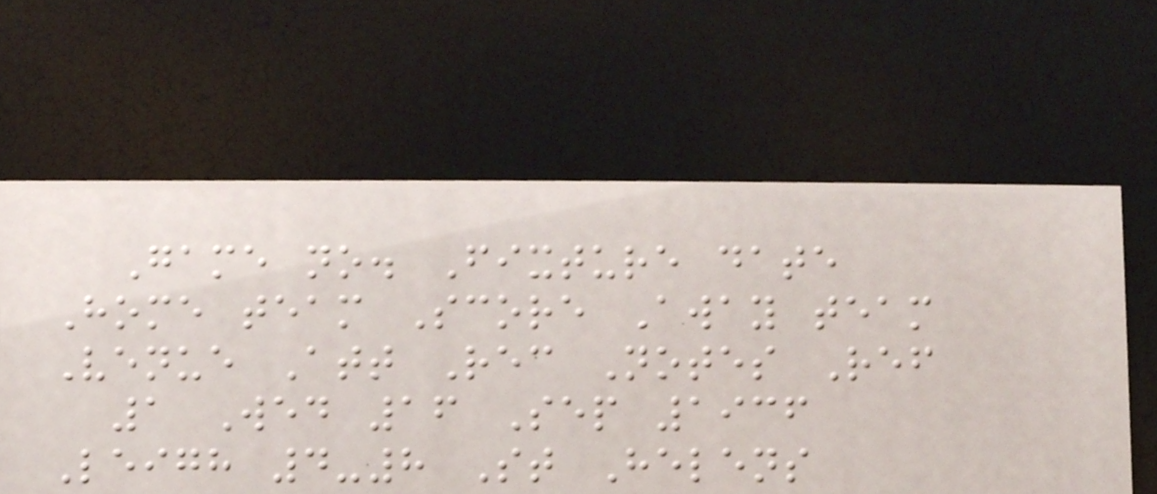Game no. Fixture date
Home team Score Away team
Venue Att Rec Notes Ref
1 Wed 16 Sep 1936
Leigh 4-8 St Helens
